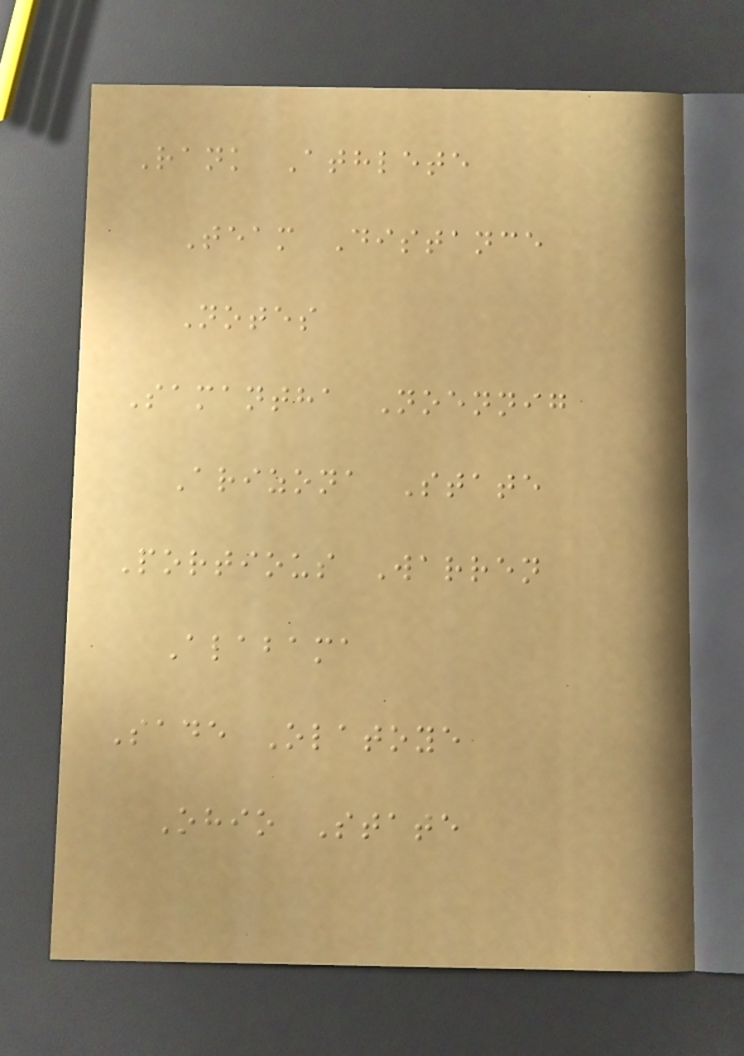Rank Athlete
Team Distance
Notes
Samantha Noennig
Arizona State
Portious Warren
Alabama
Sade Olatoye
Ohio State
